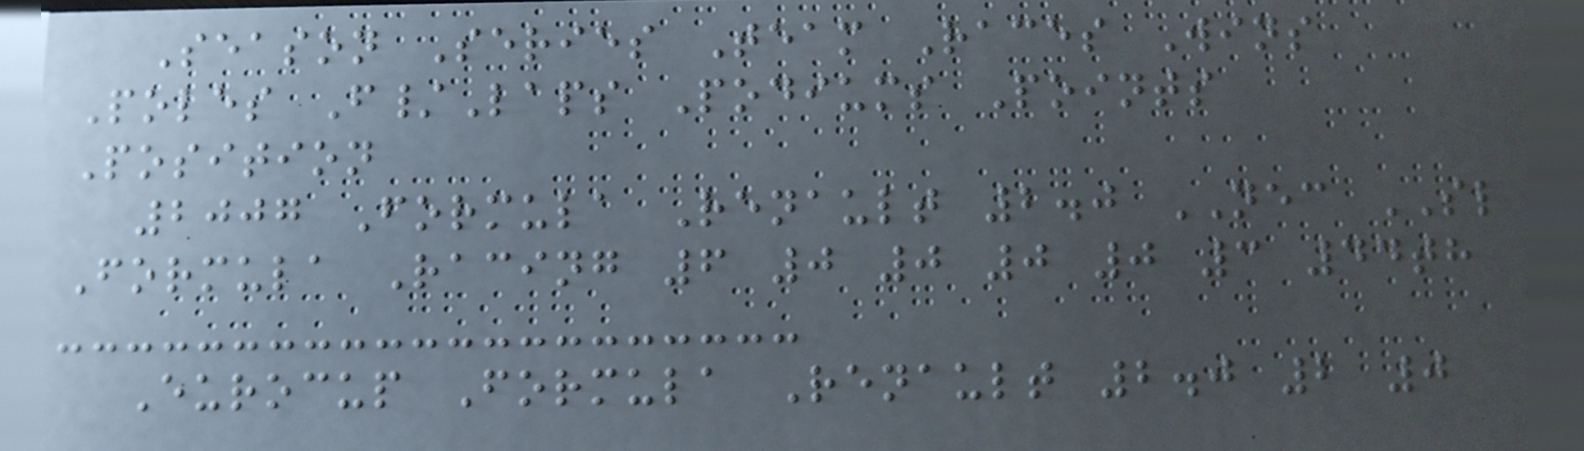Season Series Team Races Wins
Poles F/Laps Podiums Points
Position
2007 Formula Renault 2.0 NEC SL
Formula Racing 6 0 0 0 0 3 44th
Eurocup Formula Renault 2.0 2 0
